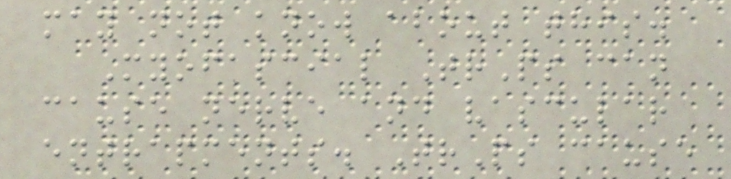may not know about this.
Myofascial TrPs can
cause nerve and vascular
entrapments. TrPs cause
